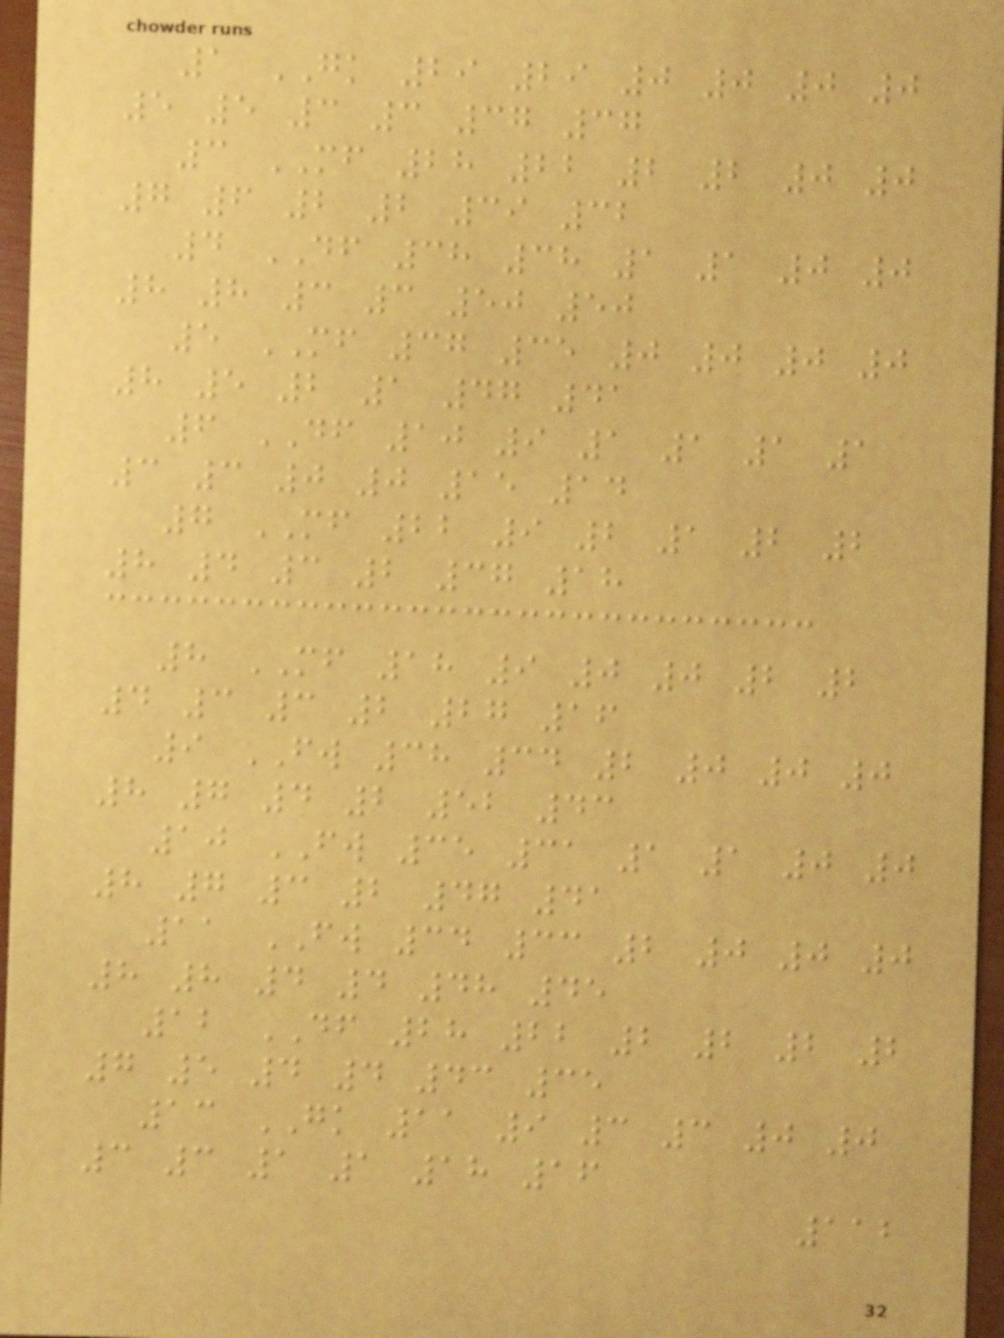1 GK 29 29 0 0 0 0
5 5 3 3 37 37
3 MF 28 22 2 2 0 0
7 6 2 2 39 32
4 DF 38 38 1 1 0 0
8 8 3 3 50 50
5 MF 37 35 0 0 0 0
8 5 2 1 47 41
6 DF 10 9 1 1 1 1
3 3 0 0 15 14
7 MF 22 9 2 1 2 2
8 4 3 2 37 18
8 MF 18 9 0 0 2 2
4 3 3 2 27 16
9 FW 38 34 2 0 0 0
8 7 4 2 52 43
10 FW 35 31 1 1 0 0
8 7 3 2 47 41
11 FW 34 33 2 0 0 0
8 8 4 4 48 45
12 DF 28 22 2 2 2 2
7 5 4 4 43 35
13 GK 11 9 3 3 0 0
3 3 1 1 18 16
112
